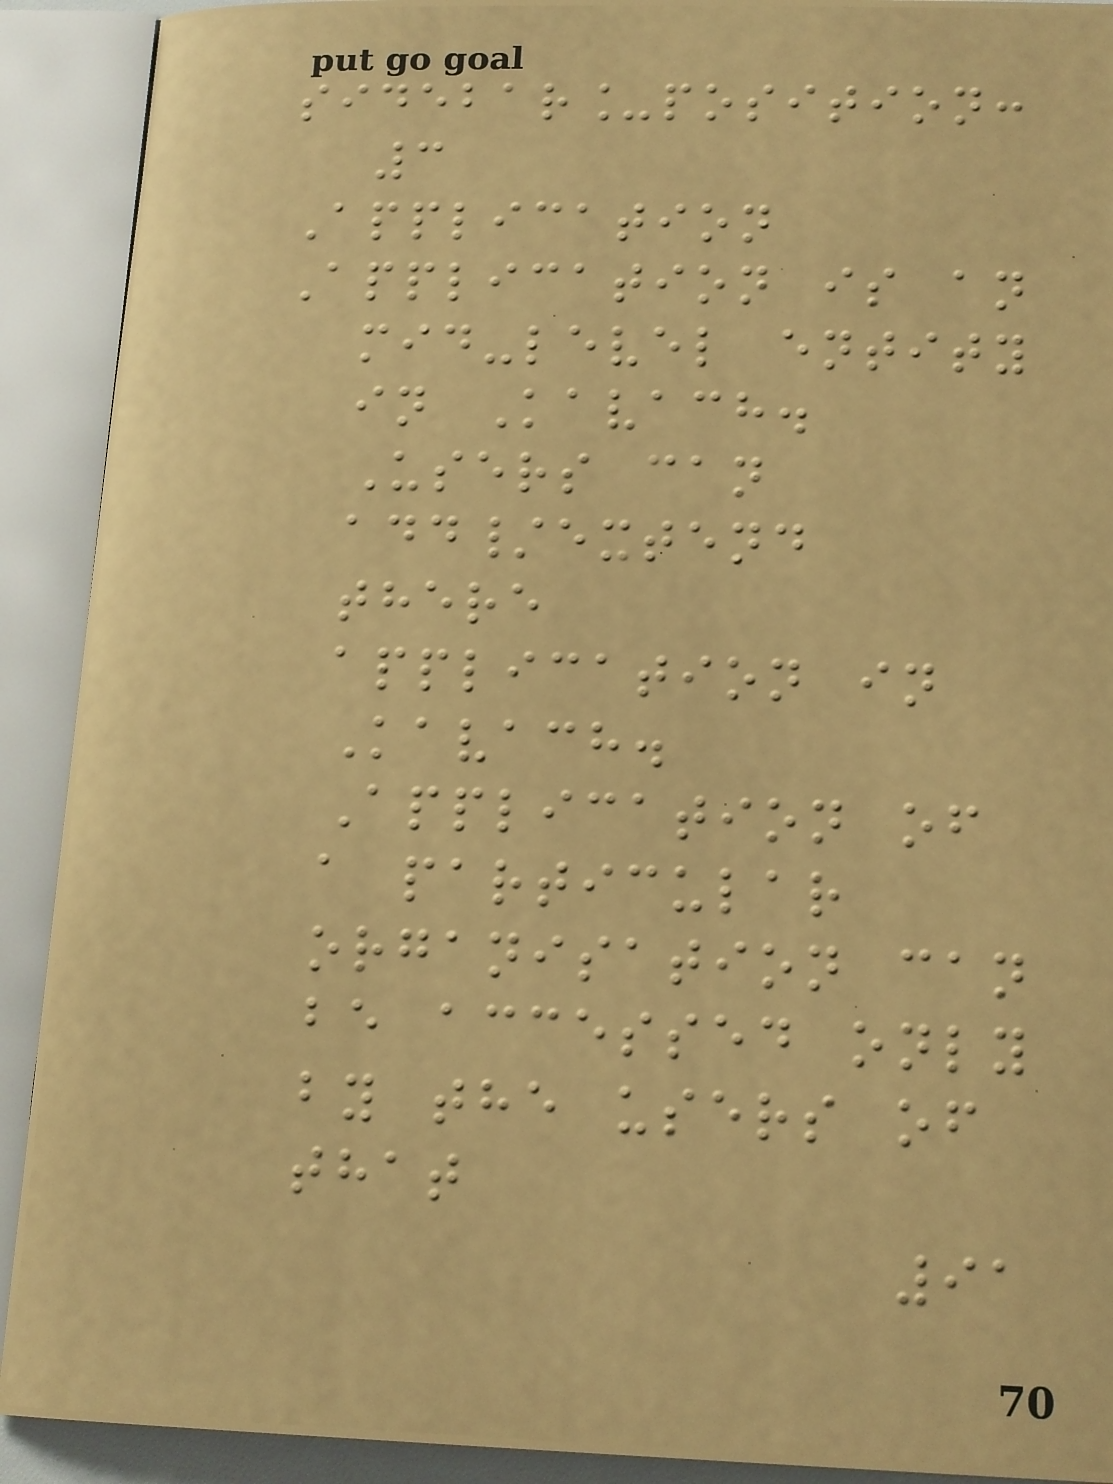sidebar_position:
3
Application
Application is an
mid-level entity
in Kavach.
Users can
add/extend
there
application in
Kavach.
Application of
a particular
organisation can
be accessed only
by the users of
that
91
